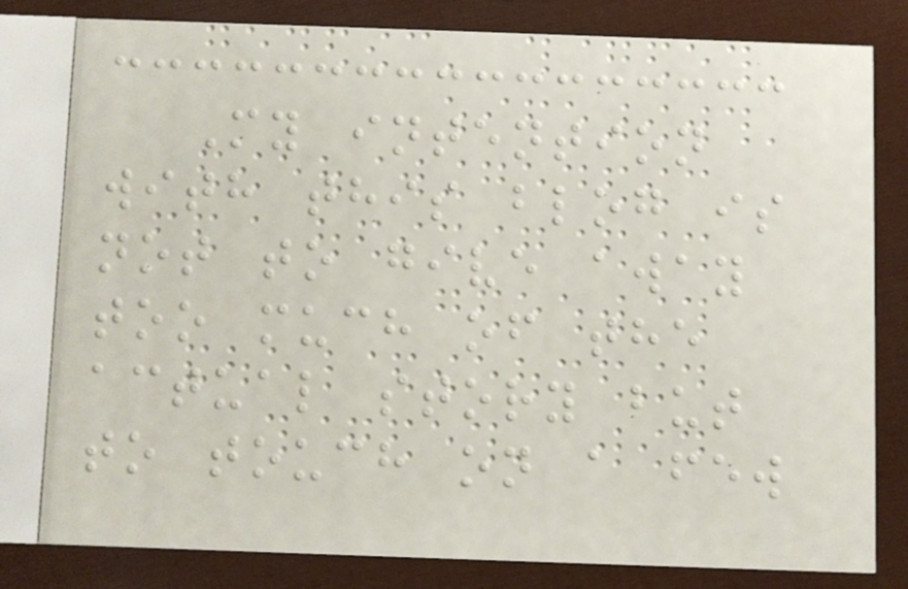My intention
with this blog is
not to give away
too much of the
actual story but
to touch on a few
